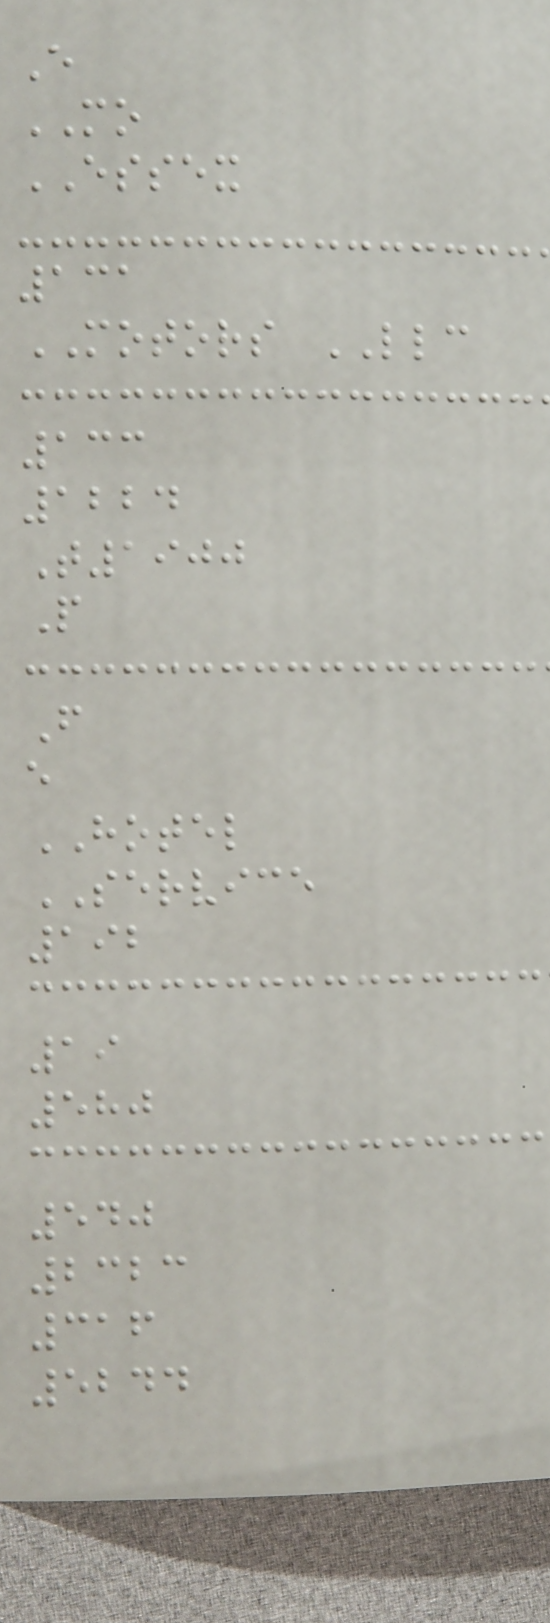E
MO
ESSEX
131
MOTORS LLC
133
1224
T1900
P
F
e
HOTEL
SERVICE
192
19
580
540
2323
316
5244
